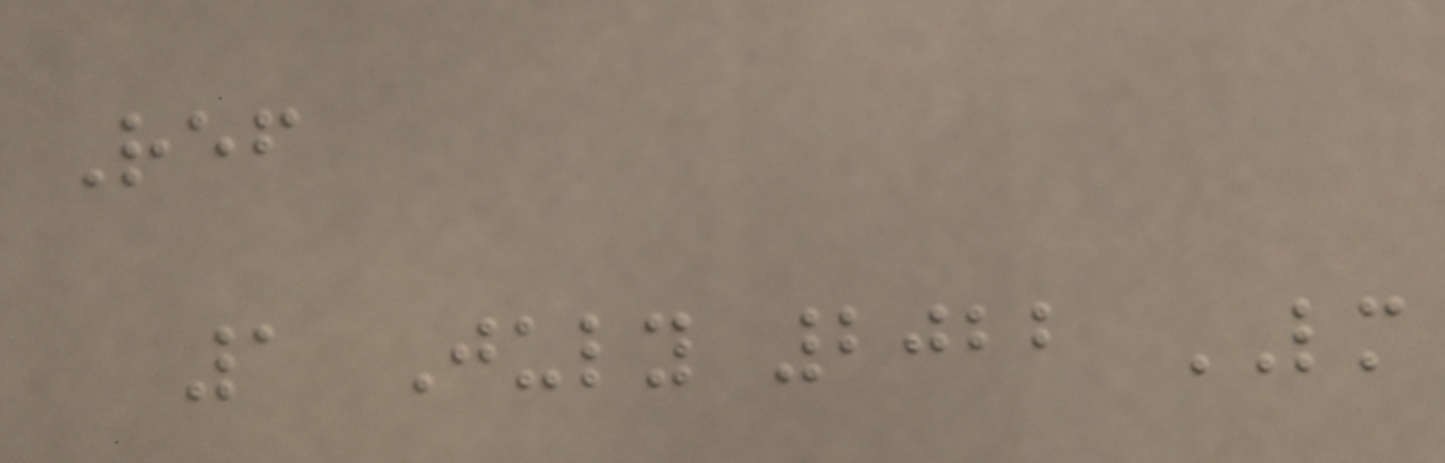Ref
1 July 2022 LM
